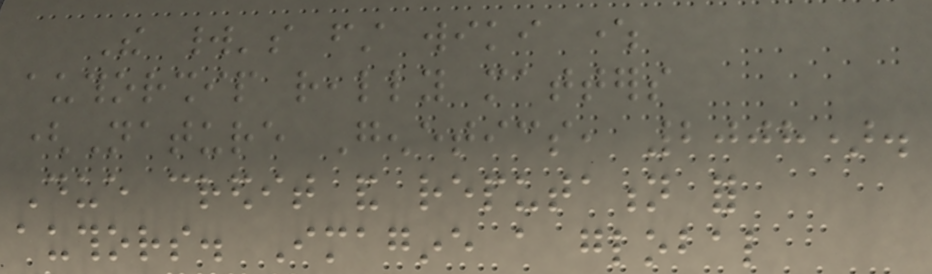The world's first wiki where
authorship really matters
(Nature Genetics, 2008).
Due credit and reputation for
authors. Imagine a global
